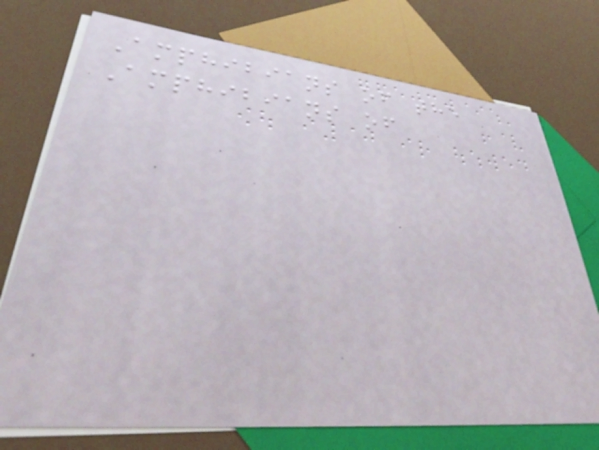Amphibians of the
Amphibians of
